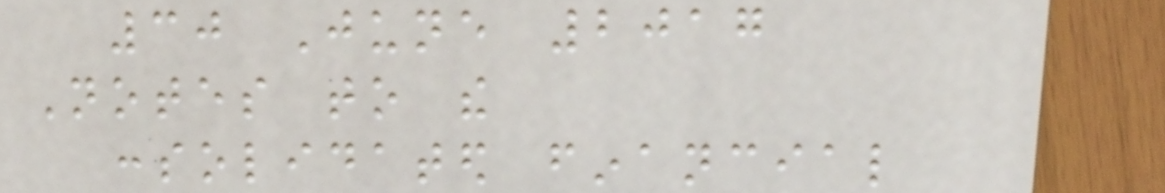30 June 2017
Notes to the
consolidated financial
